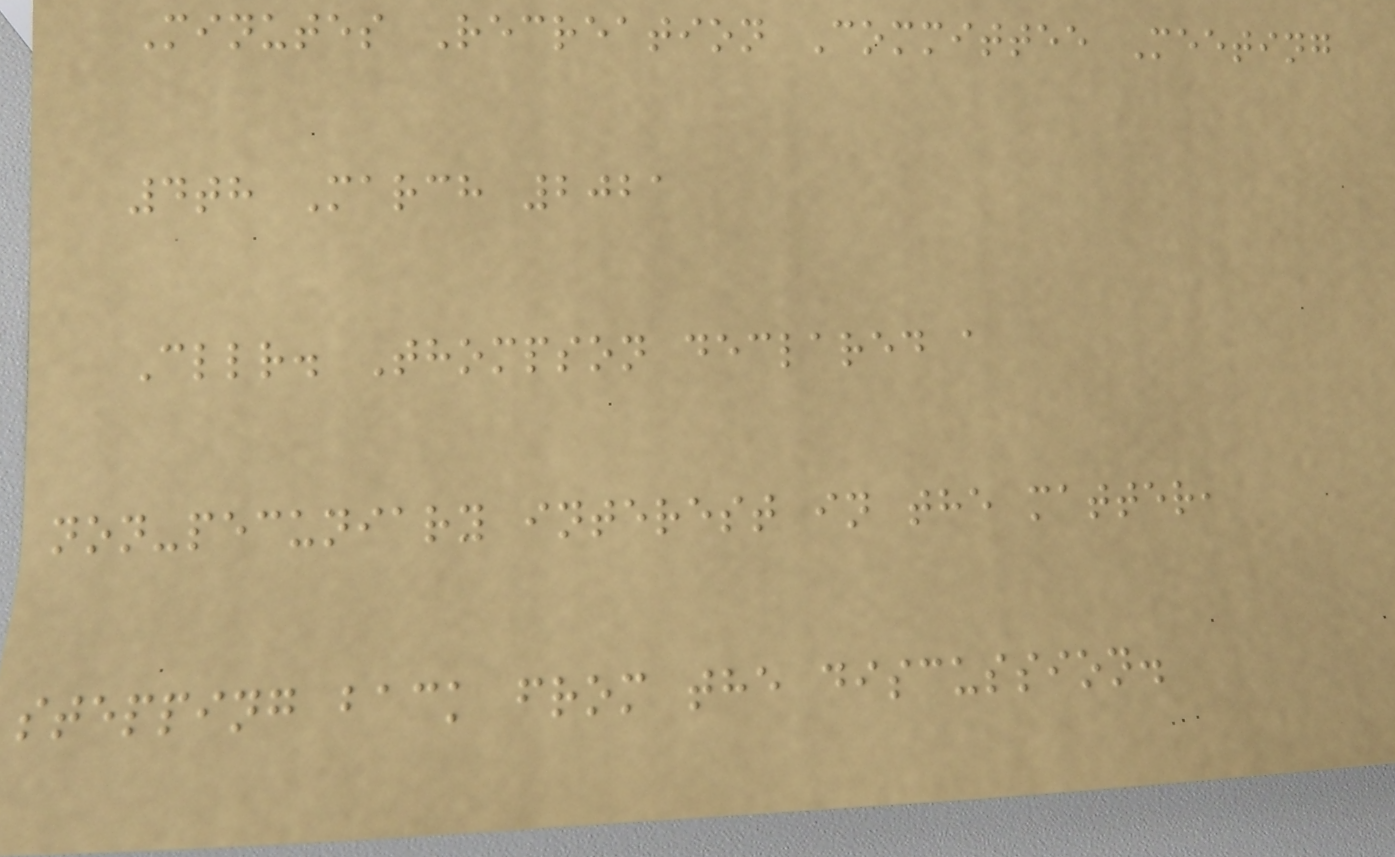Minutes Recreation Committee Meeting
4th March 2021
Cllr. Thompson declared a
non-pecuniary interest in the matter,
stepping back from the discussion.
